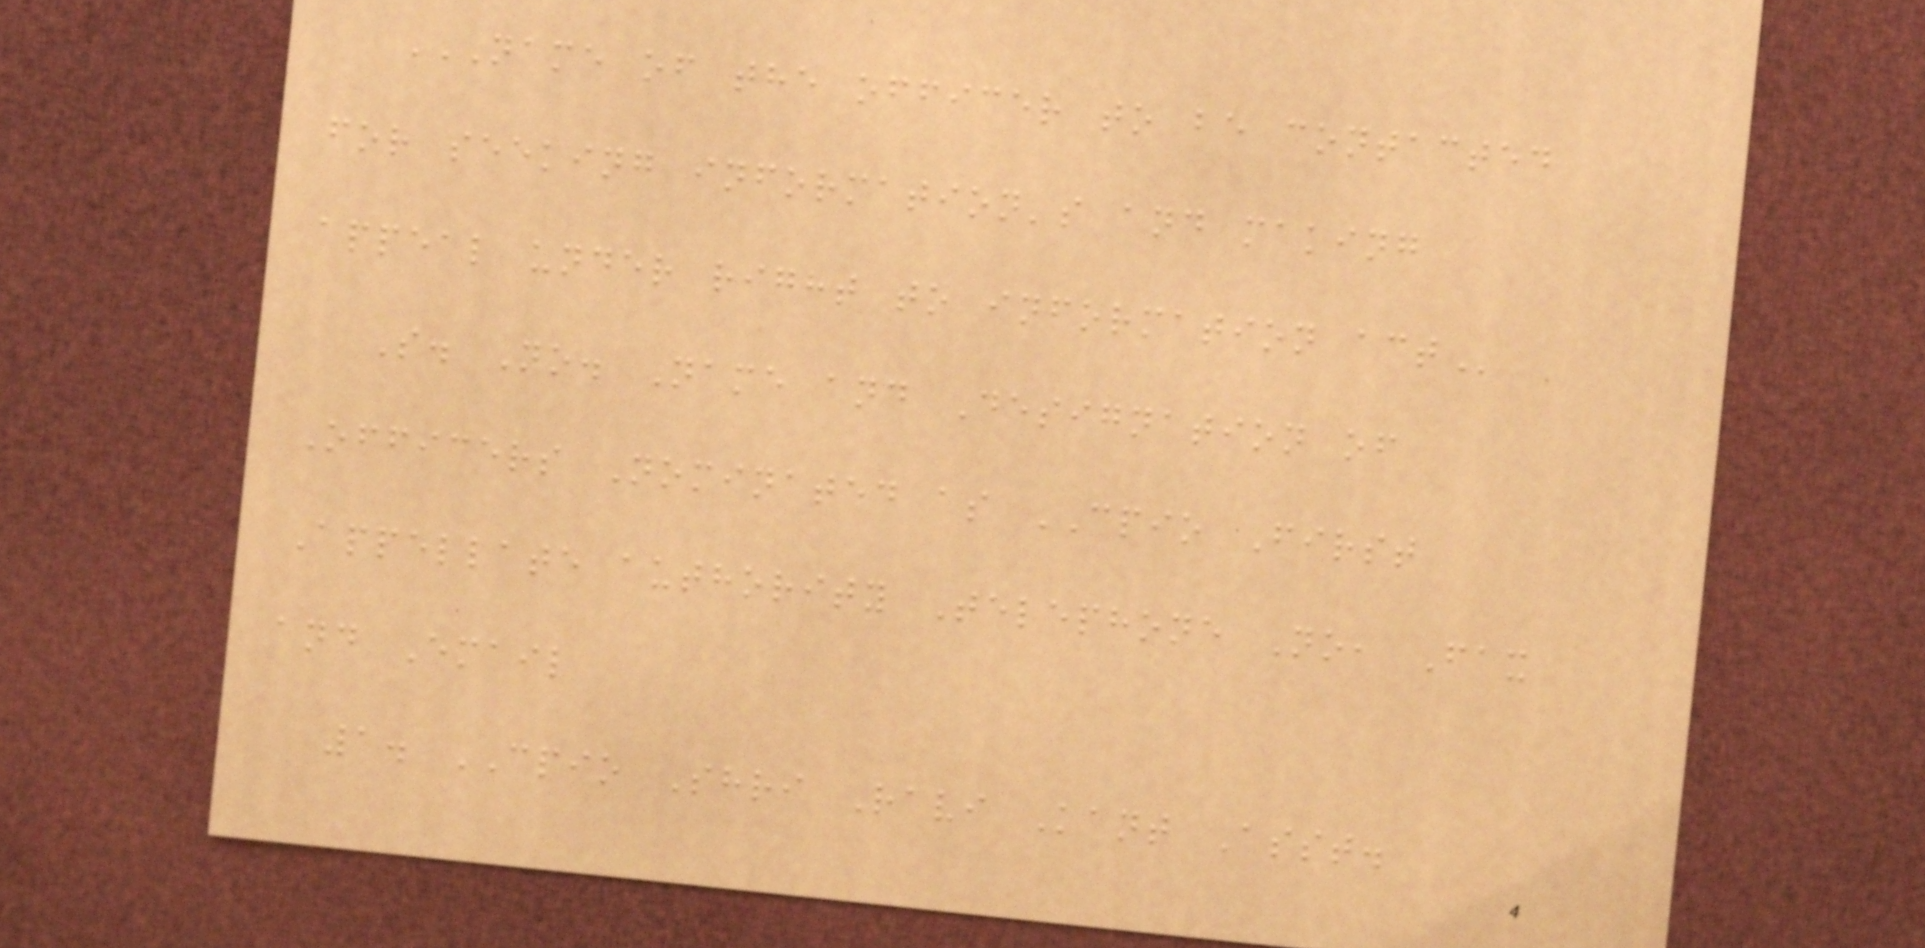NAME OF THE OFFICER TO BE CONTACTED
FOR SEEKING INFORMATION'S AND MAKING
APPEAL UNDER RIGHT TO INFORMATION ACT
S. No. Name and Designation of
Officers Nominated as CPIO First
Appellate authority Telephone No, Fax
and Email
1. CPIO Shri Ravi Kant Asst.
